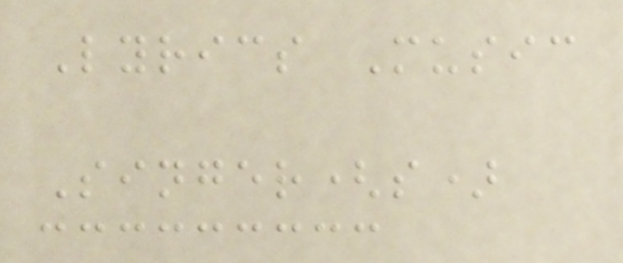Lyrics Music
Singer(s)
